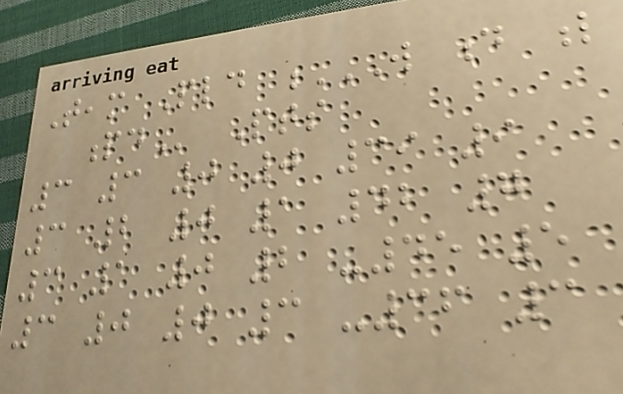Team Pld W D L
PD Pts
3 3 0 0 39 9
3 2 0 1 42 7
3 1 0 2 -45 5
3 0 0 3 -36 3
